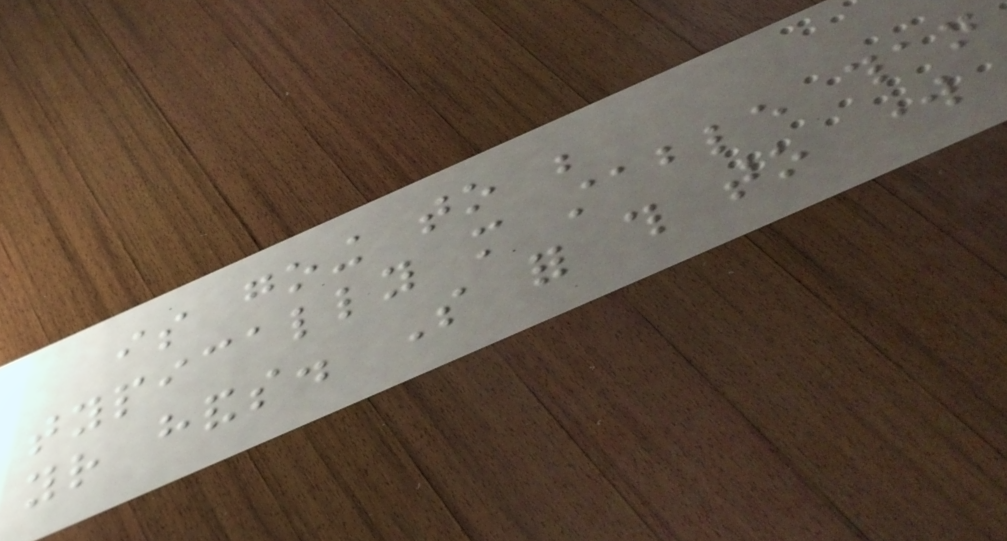is going to be
typically more stable than
your hands. So for this to work
